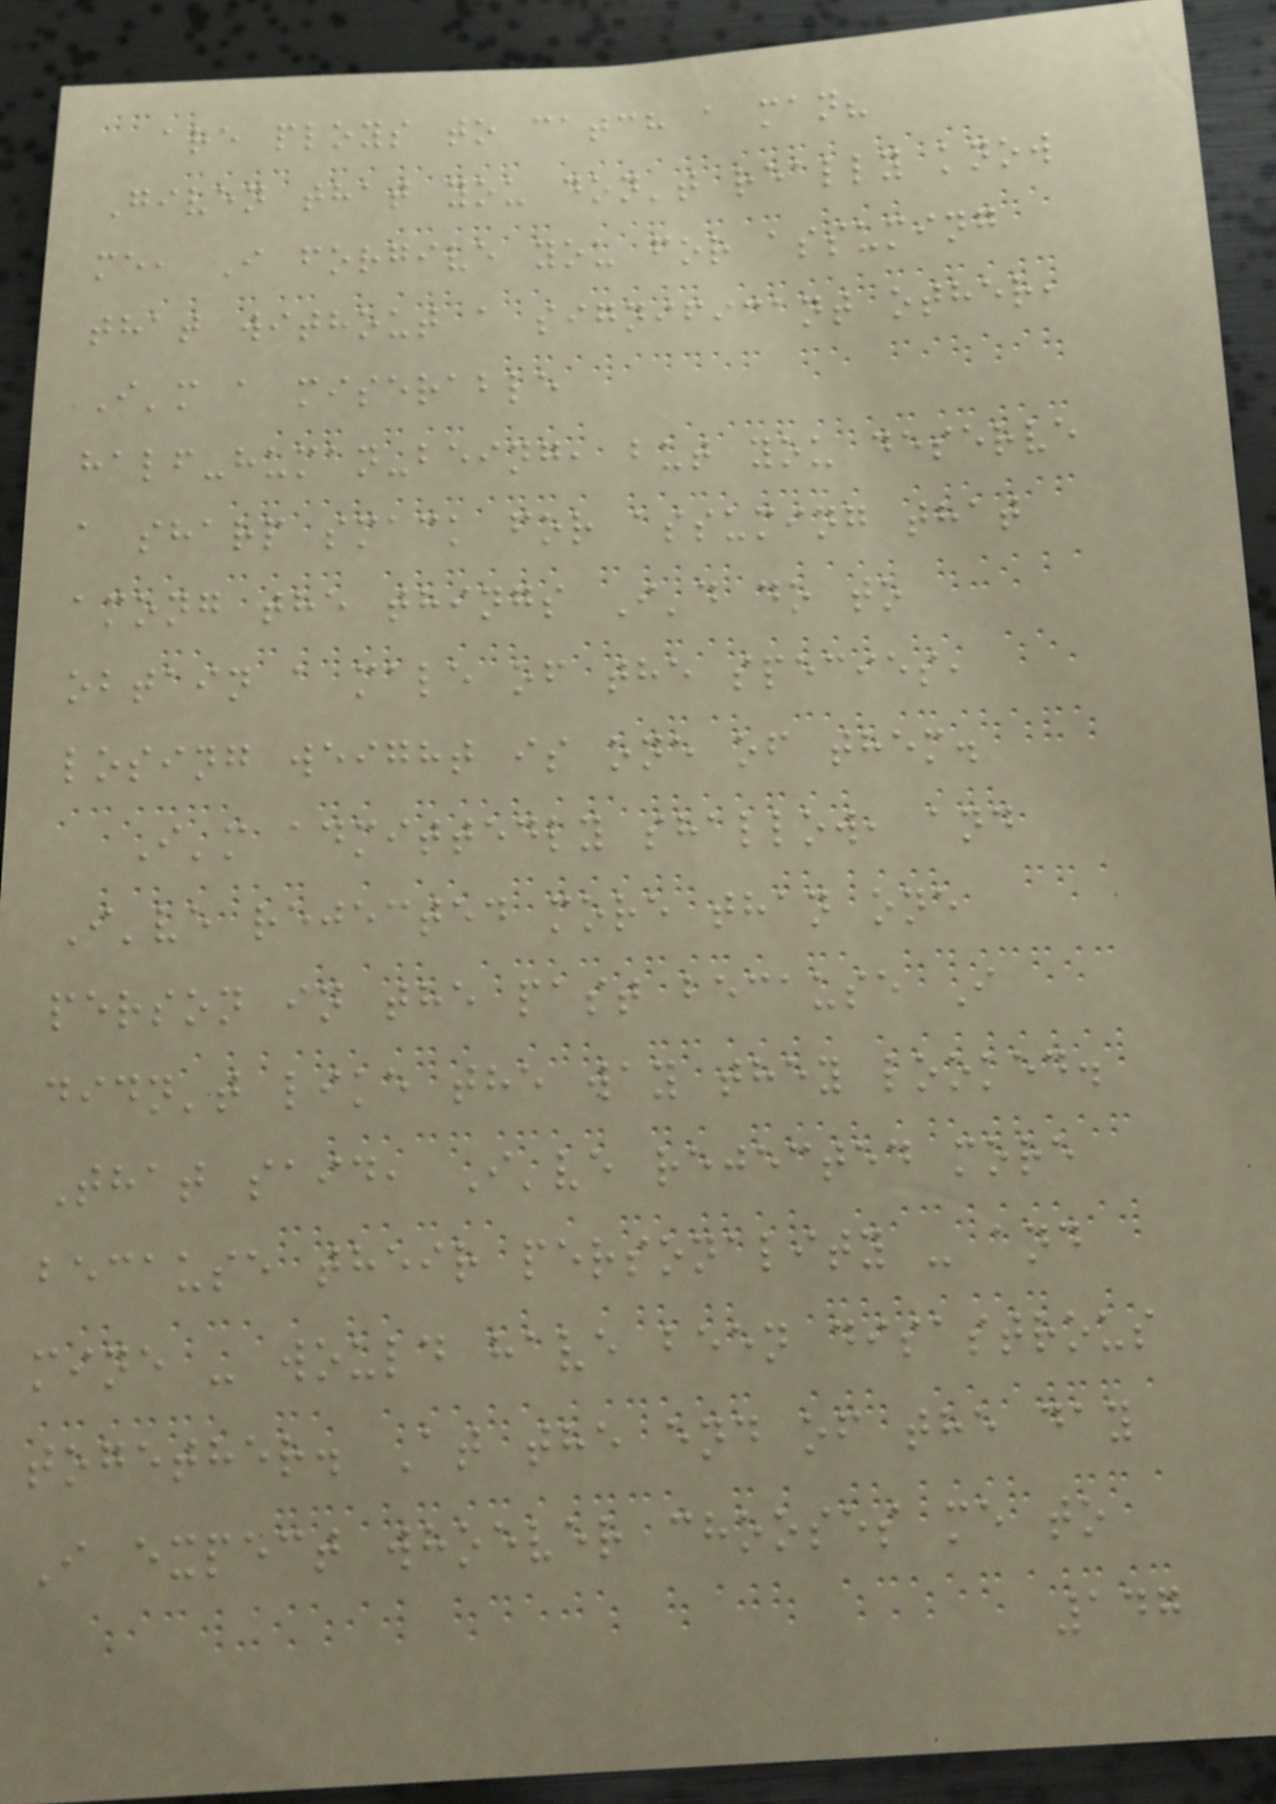are ploys to catch a man?
Given that you don't really know
me, I forgive you for assuming
that without a significant other,
I'm a miserable
half-human-being, but you deserve
a sharp smack for assuming that
among the things I'd do to
obtain a male of the species,
losing weight is one of them.
I'm admittedly shallow, and
I've rejected more than one
person in the past because I
didn't like the way they looked.
That said, I've rejected more
because their personality - and
mine - would have been disastrous
together. At the end of the day
I expect whoever chooses me to
147
